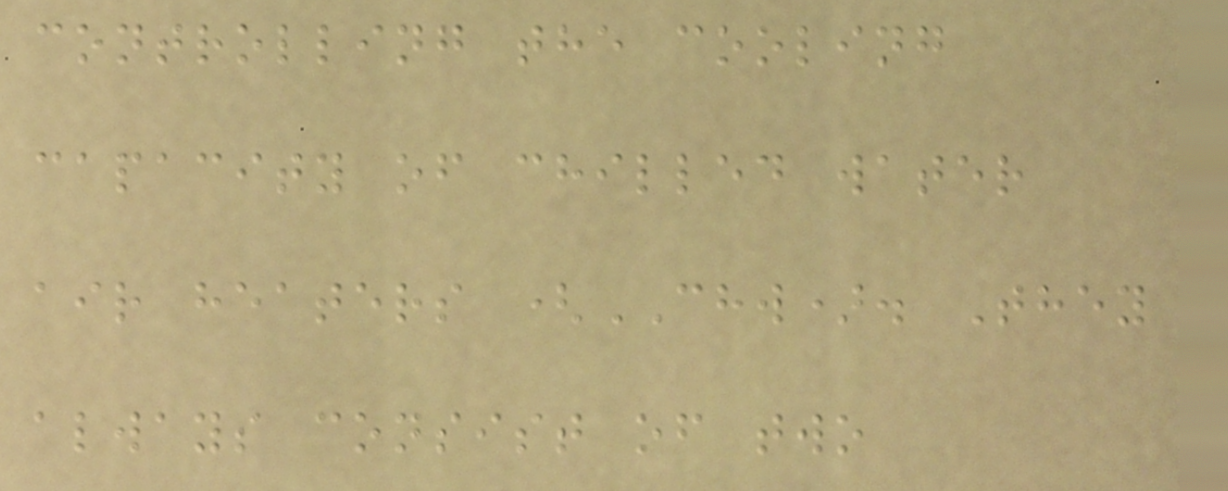controlling the cooling
capacity of chilled water
air heaters (CHW). They
always consist of two
